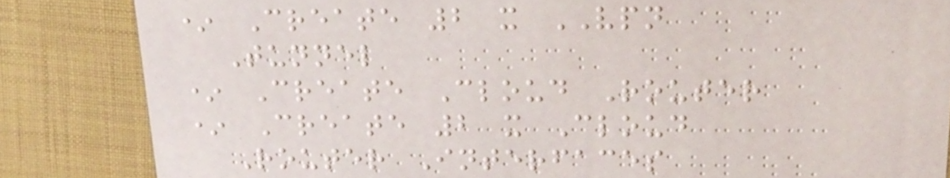* Create 2 x VPN
Tunnel
* Create Cloud Router
* Create 2 x Cloud
Router Interfaces
